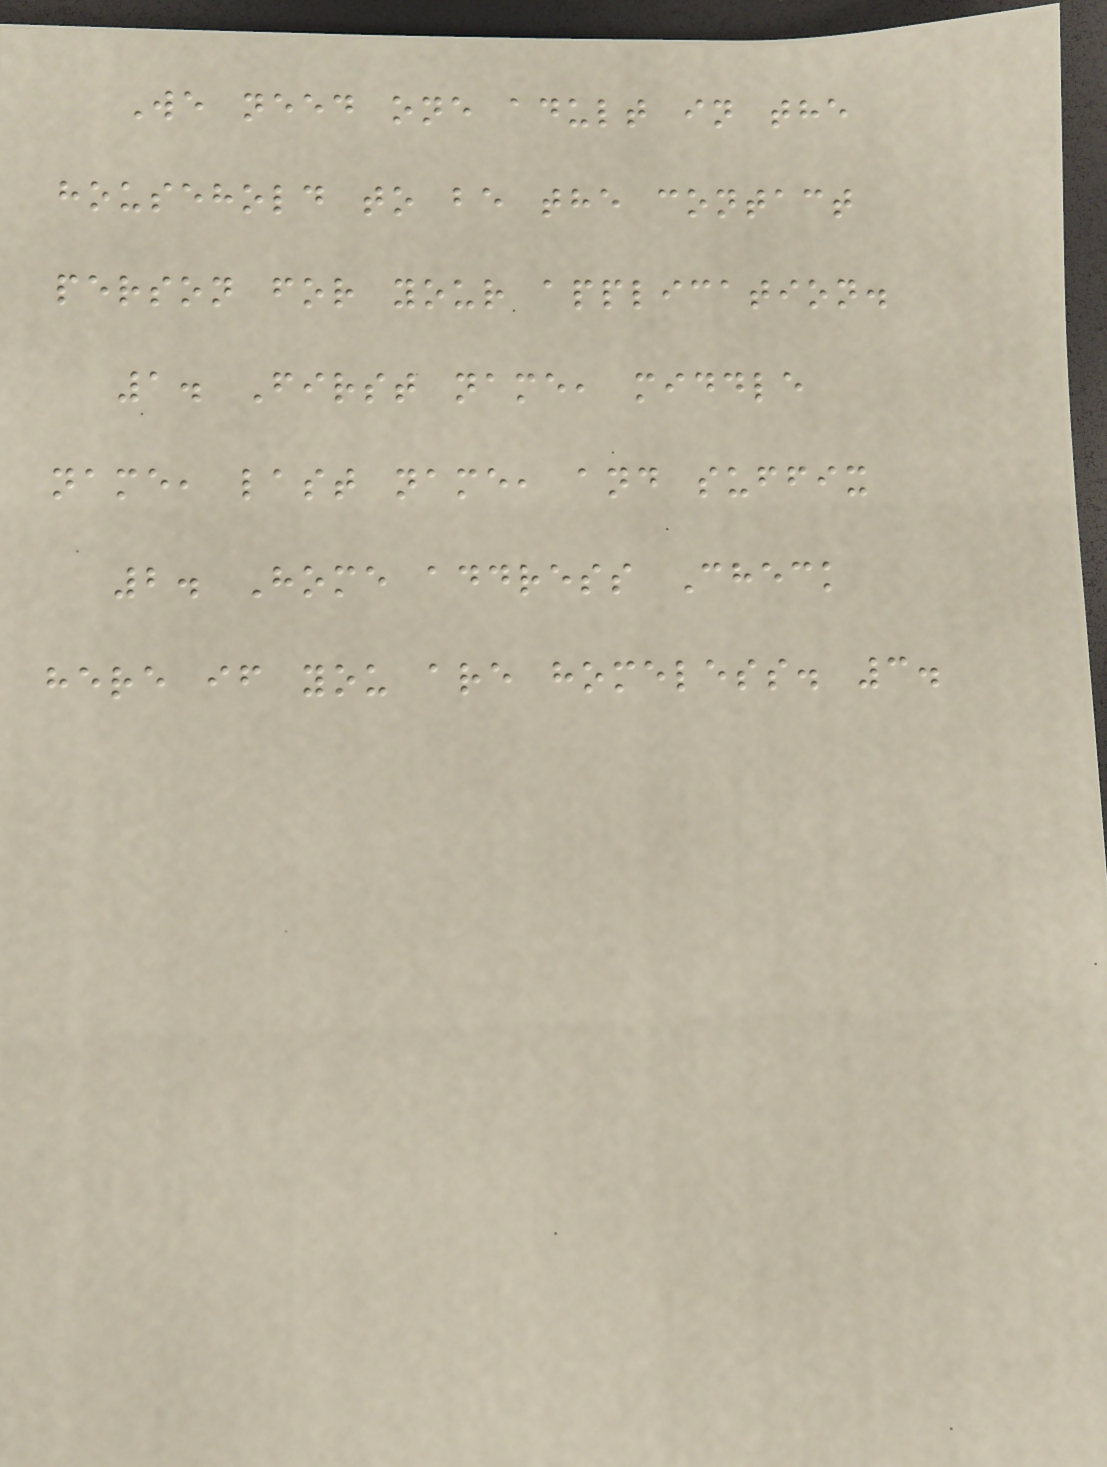We need one adult in the
household to be the contact
person for your application.
1. First name, middle
name, last name, and suffix
2. Home address Check
here if you are homeless. 3.
